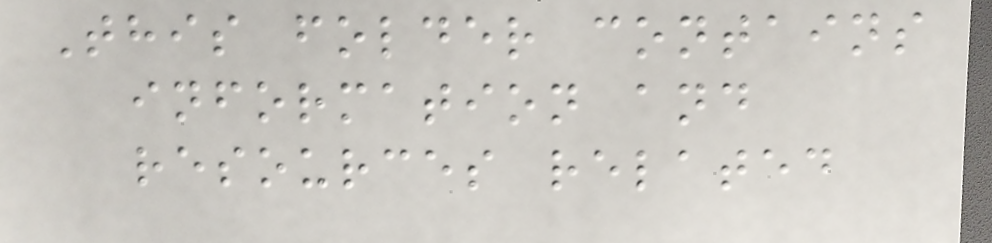This folder contains
information and
resources related
